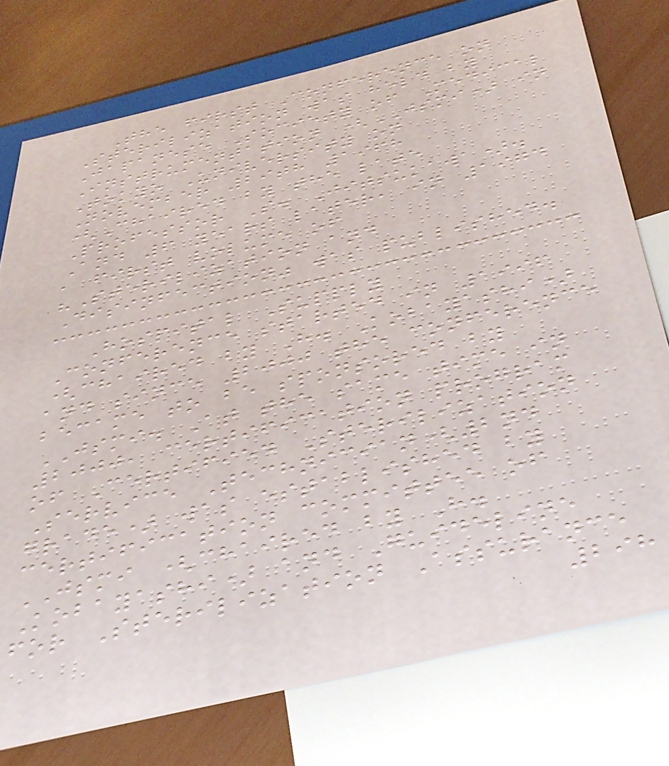The first Conference on
Sterilization was held by
Japanese Society of Medical
Instrumentation (JSMI) in
Tokyo University on
November 29th 1968
(Chaired by the late
Professor S. Jitsukawa).
And 6 years later, in 1974
, first volume of
"Sterilization and
Disinfection" was published.
Hospital Supply
Conference started in 1996
(chaired by H. Kobayashi)
and since 2000 the conference
became to be sponsored by
JSMI. At the same time in
2000, certification program
of Certified Sterilization
Service Technician(2nd
grade) was established by
certification committee of
JSMI (chaired by H.
Kobayashi) and Guideline
for Sterilization Assurance
298
